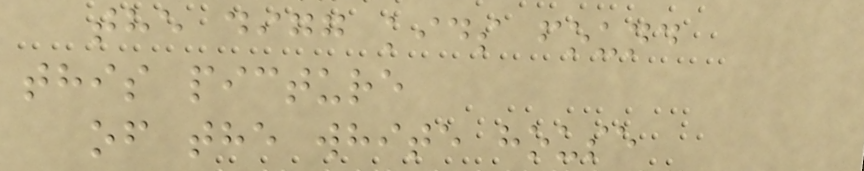the digg kids found
this picture
of the white house
